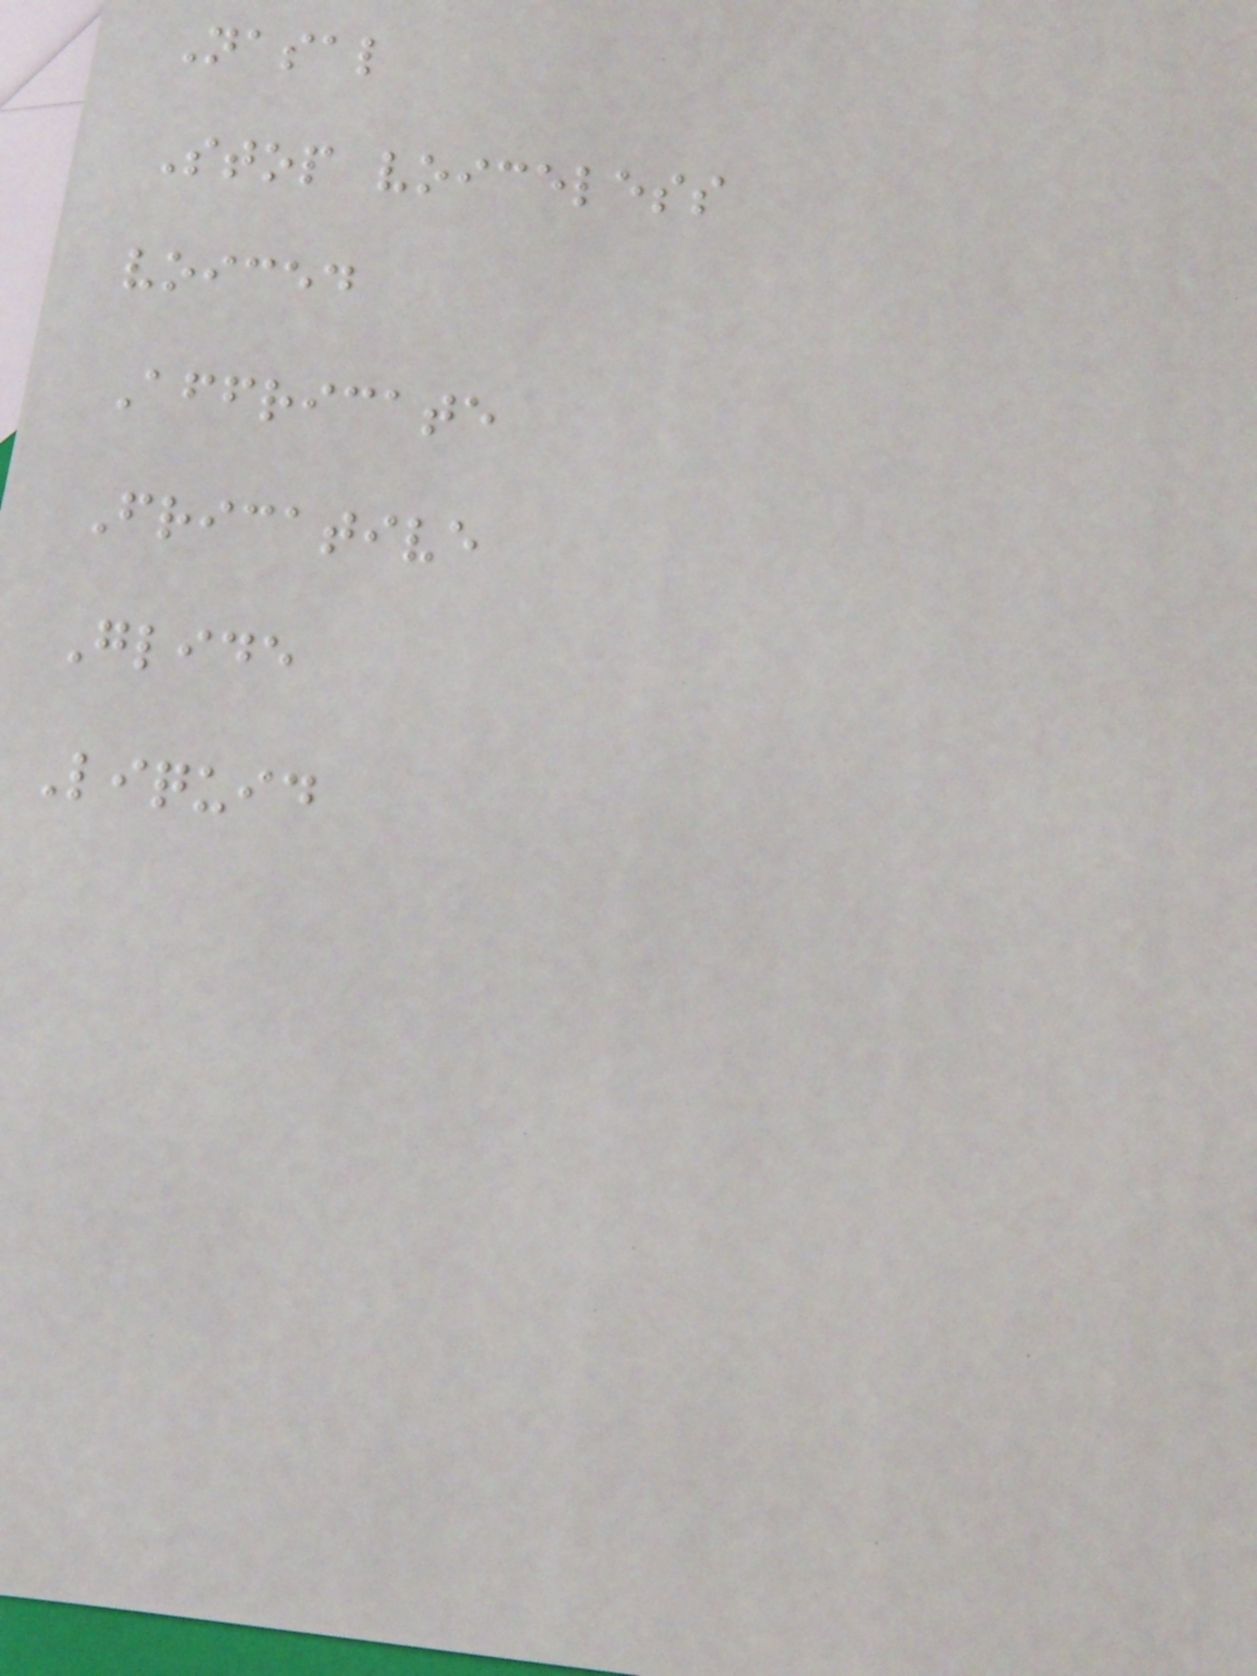Nasal
Stop voiceless
voiced
Affricate
Fricative
Glide
Liquid
